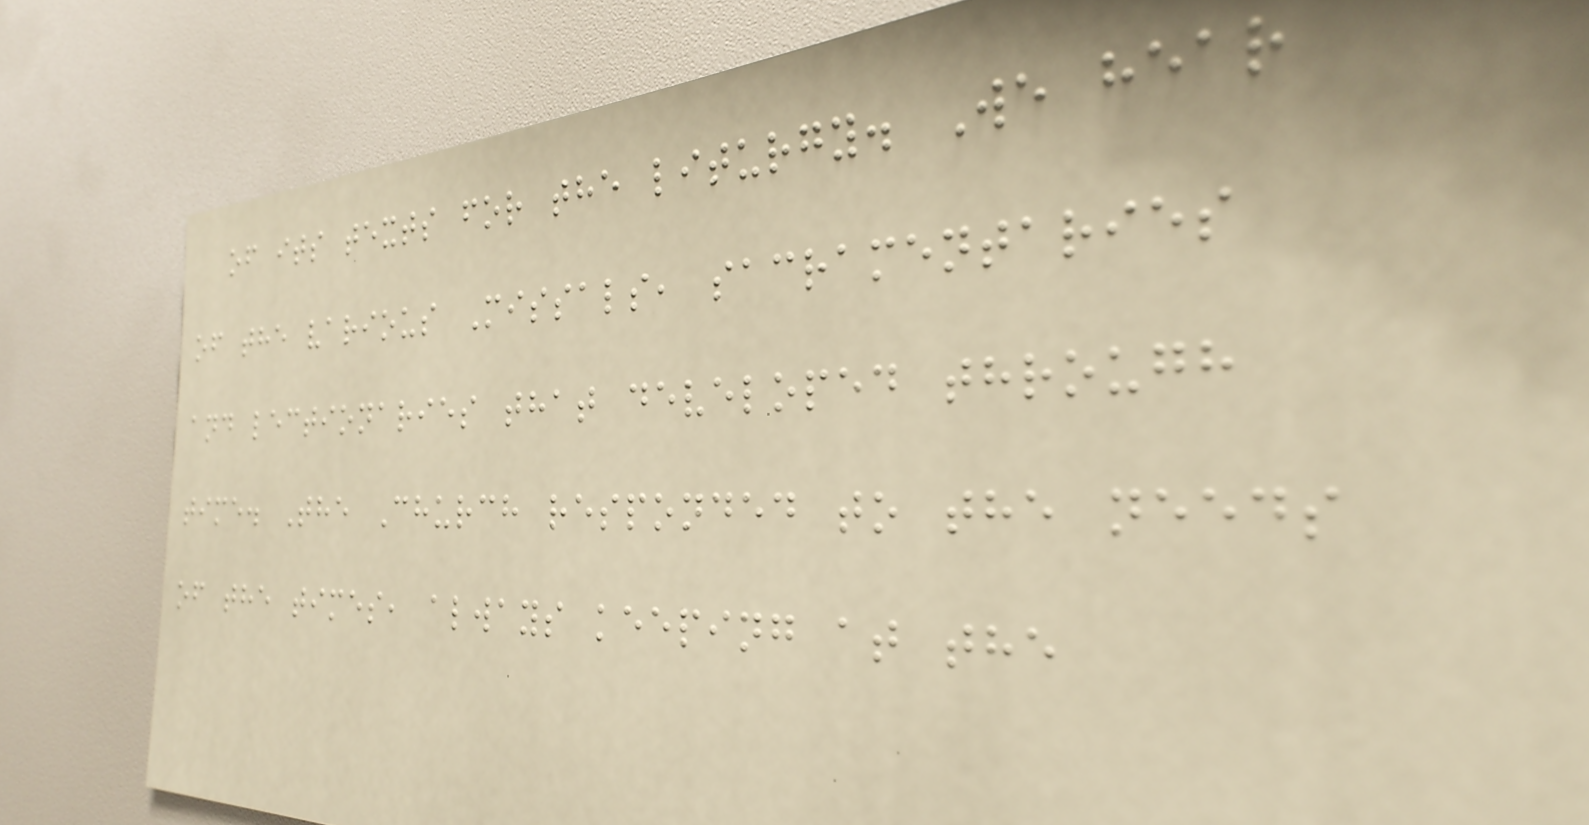of its texts for the liturgy. We hear
of the various Missals, sacramentaries
and lectionaries that developed through
time. The Church responded to the needs
of the times, always keeping at the
